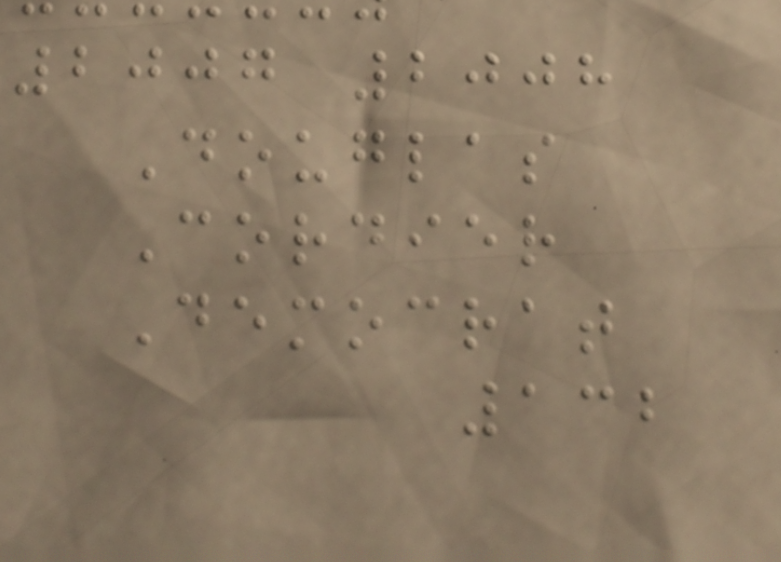2007 2008
Douglas
Cordier
Democrat
132
